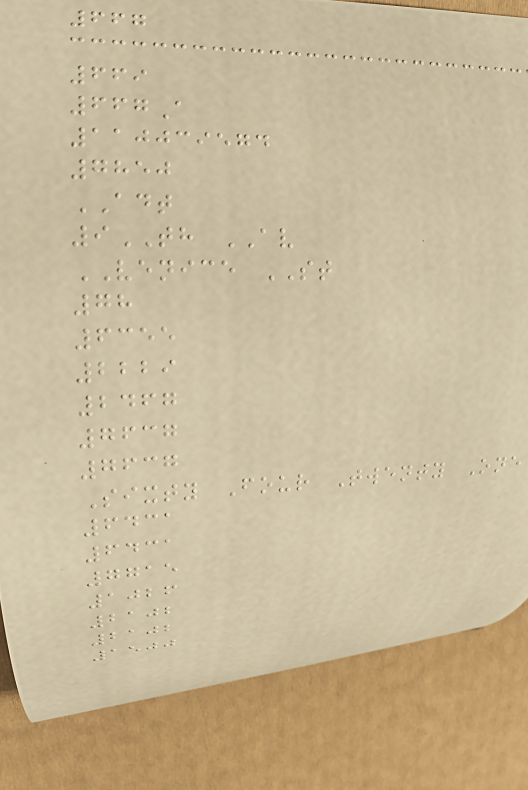667
669
667A
110039574
7850
ADT
9TH AV
VENICE ST
78
6355
2229
2467
7637
7637
Sixty Four Twenty One
6431
6431
7715
1026
2102
2102
1500
